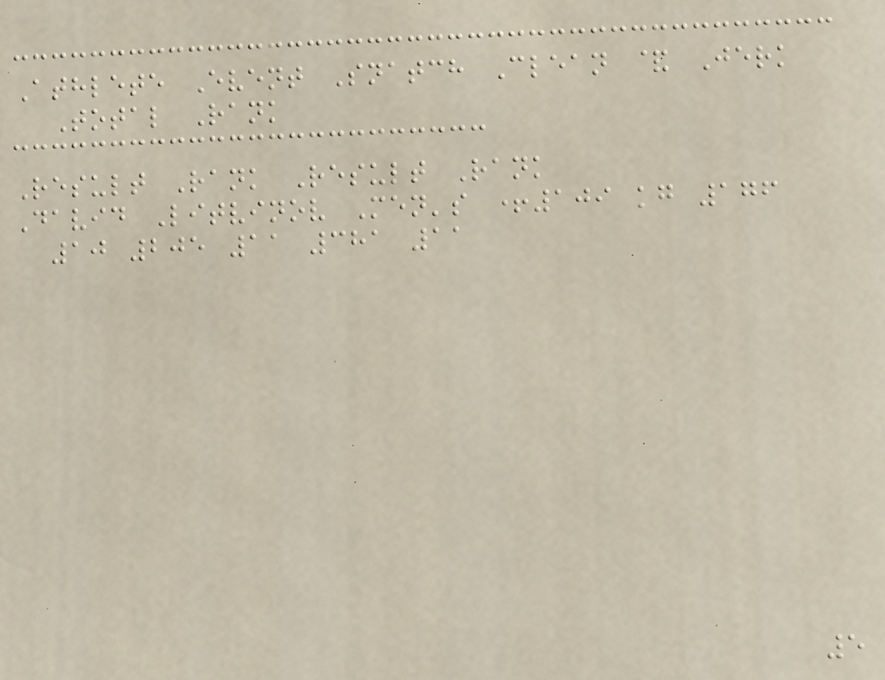Athlete Event Snatch Clean & Jerk
Total Rank
Result Rank Result Rank
David Litvinov Men's +109 kg 176
10 205 11 381 11
5
